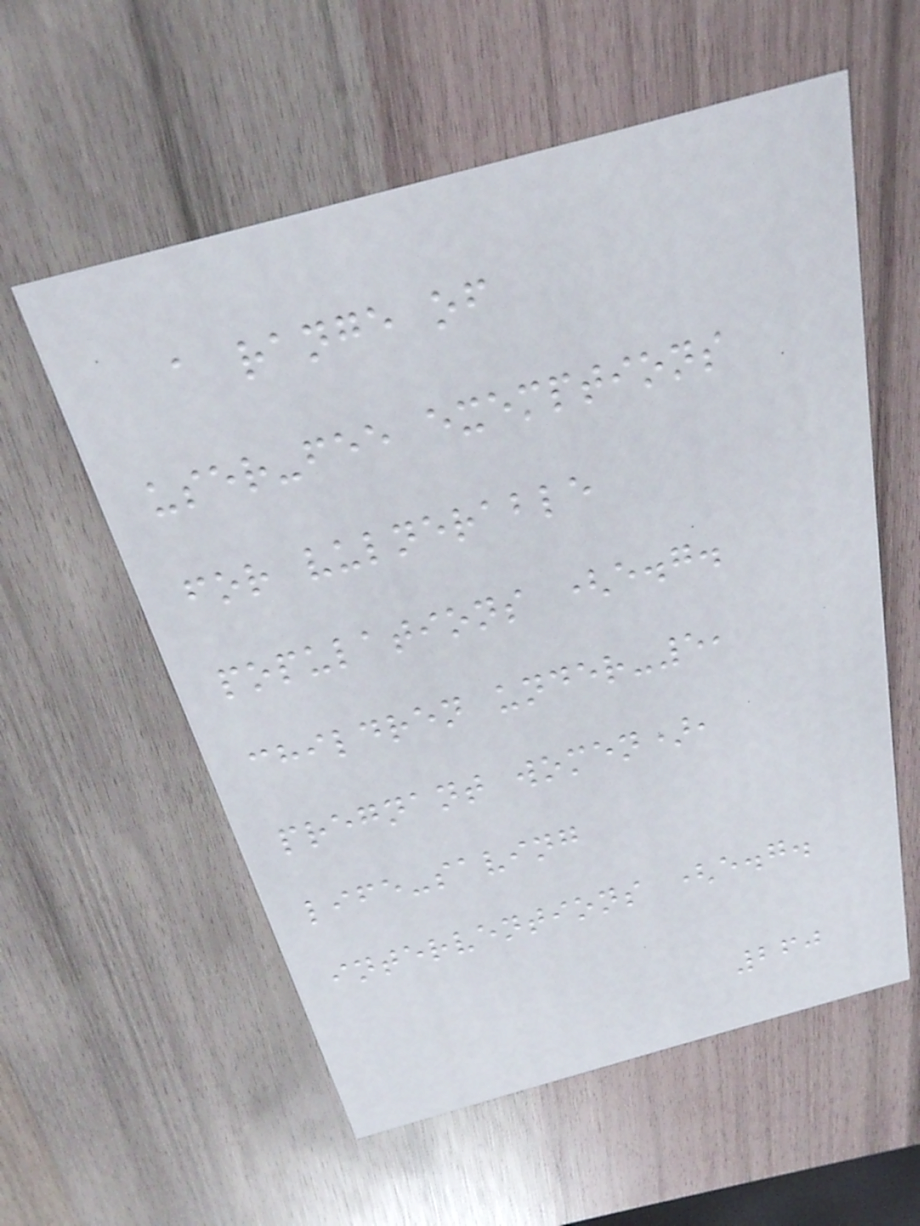a range of
user-fee exemptions
for vulnerable
populations (e.g.
children under-5,
pregnant women),
life-saving
interventions (e.g.
260
